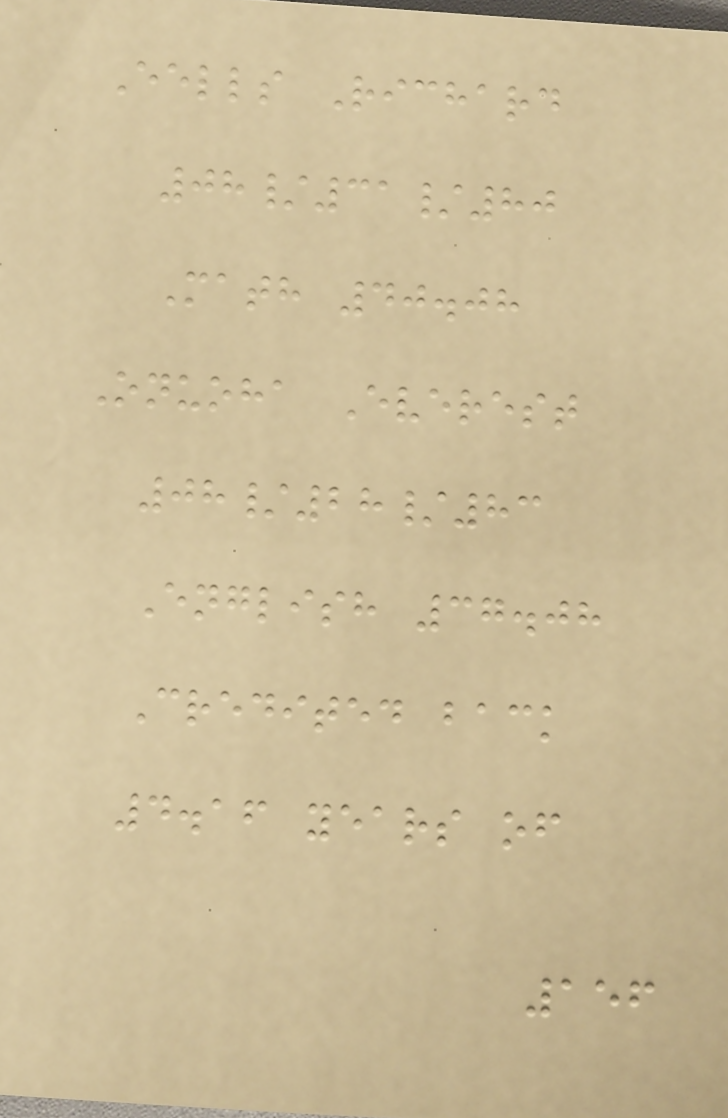Eells Richard
08/31/80
Math 40.08
Onuoha Everest
08/28/83
English 37.08
Credited back
4.16 years of
156
